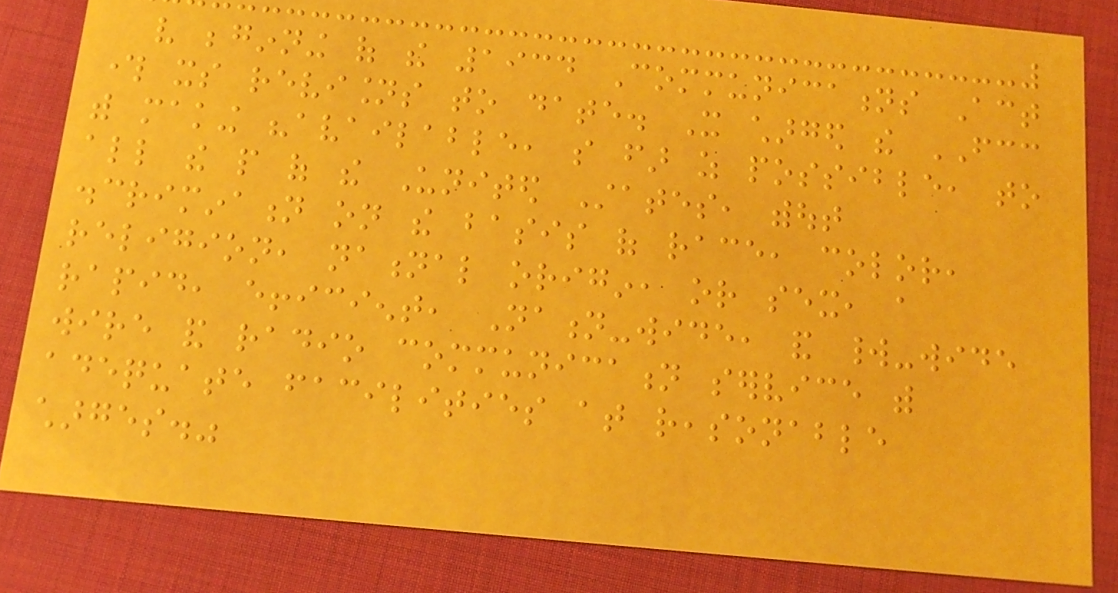very beginning of the 1934 Communications Act
through its revisions to date. It charged the FCC
with making "available, so far as possible, to
all the people of the United States, without
discrimination on the basis of race, color,
religion, national origin, or sex, a
rapid, efficient, Nation-wide, and world-wide
wire and radio communication service with
adequate facilities at reasonable
charges."
